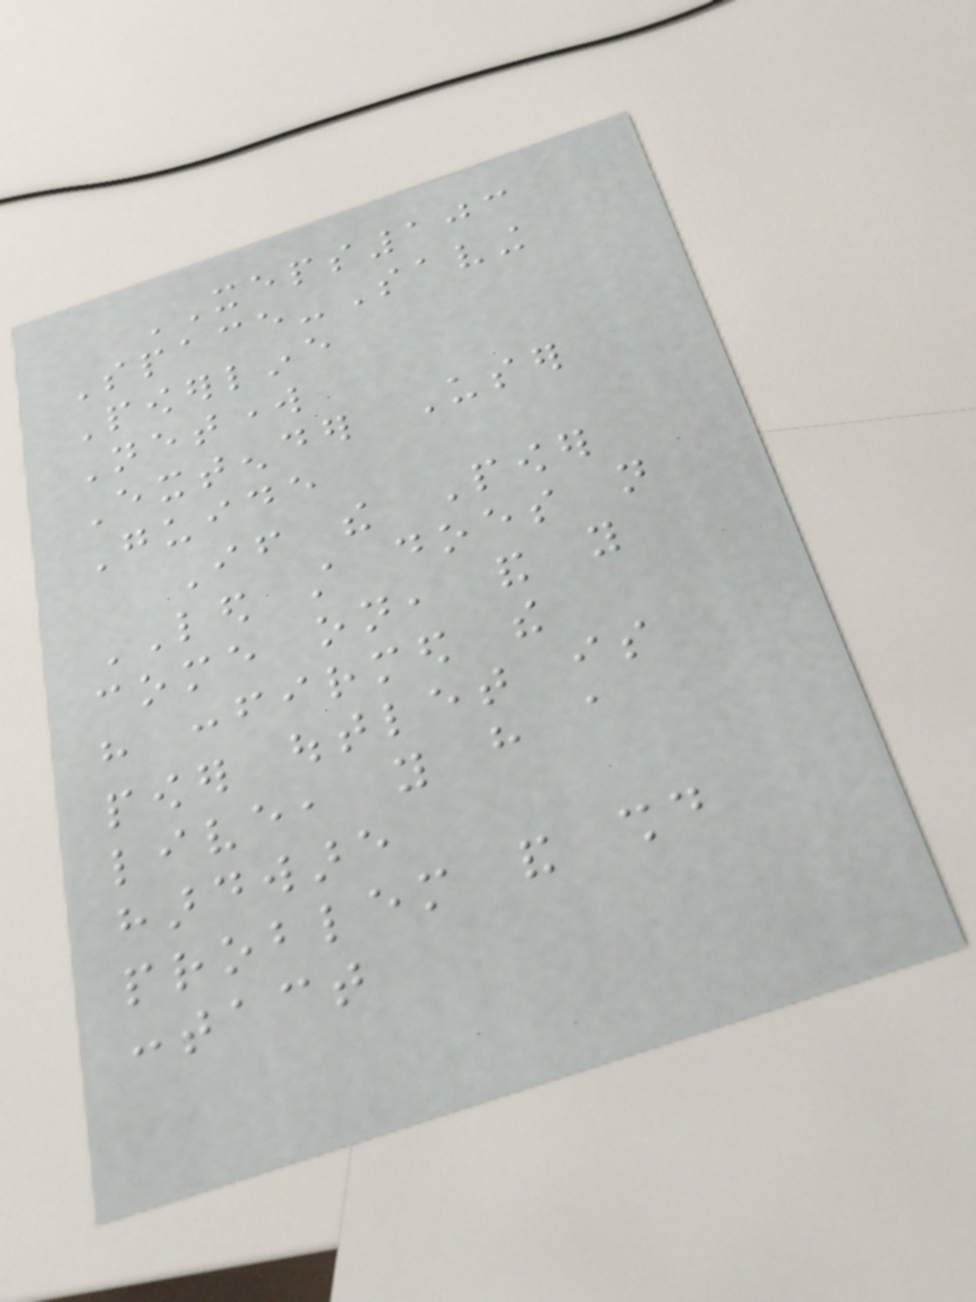XEPS103
Space-Saving
Powerline
Network
Extender User
Guide
If the Power
LED still does not
come on, and you
have confirmed the
power outlet is
live, you have a
hardware
problem and should
contact
